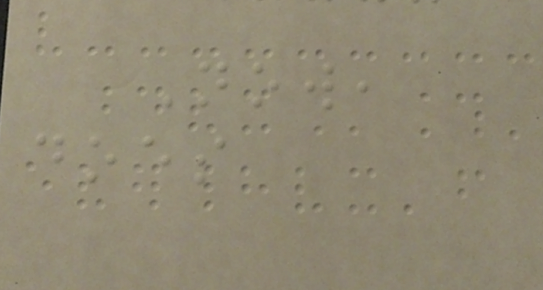Now,
does
